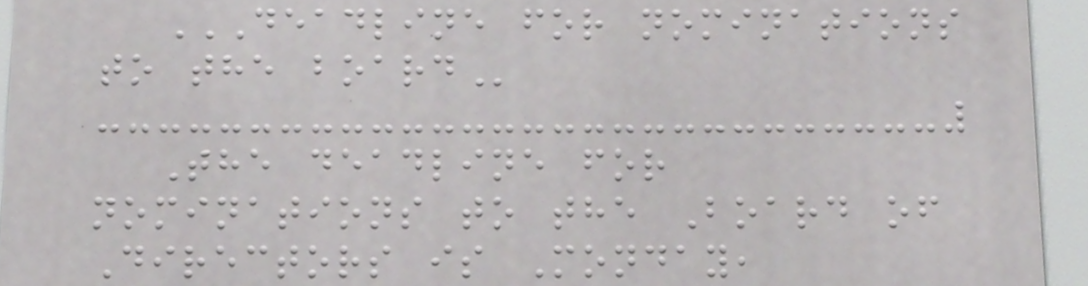DEADLINE FOR NOMINATIONS
TO THE BOARD
The deadline for
nominations to the Board of
Directors is Monday,
